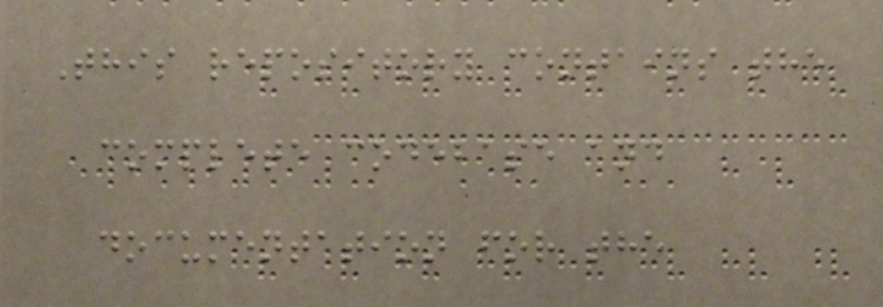This repository contains the
complete codebase and
documentation for the
